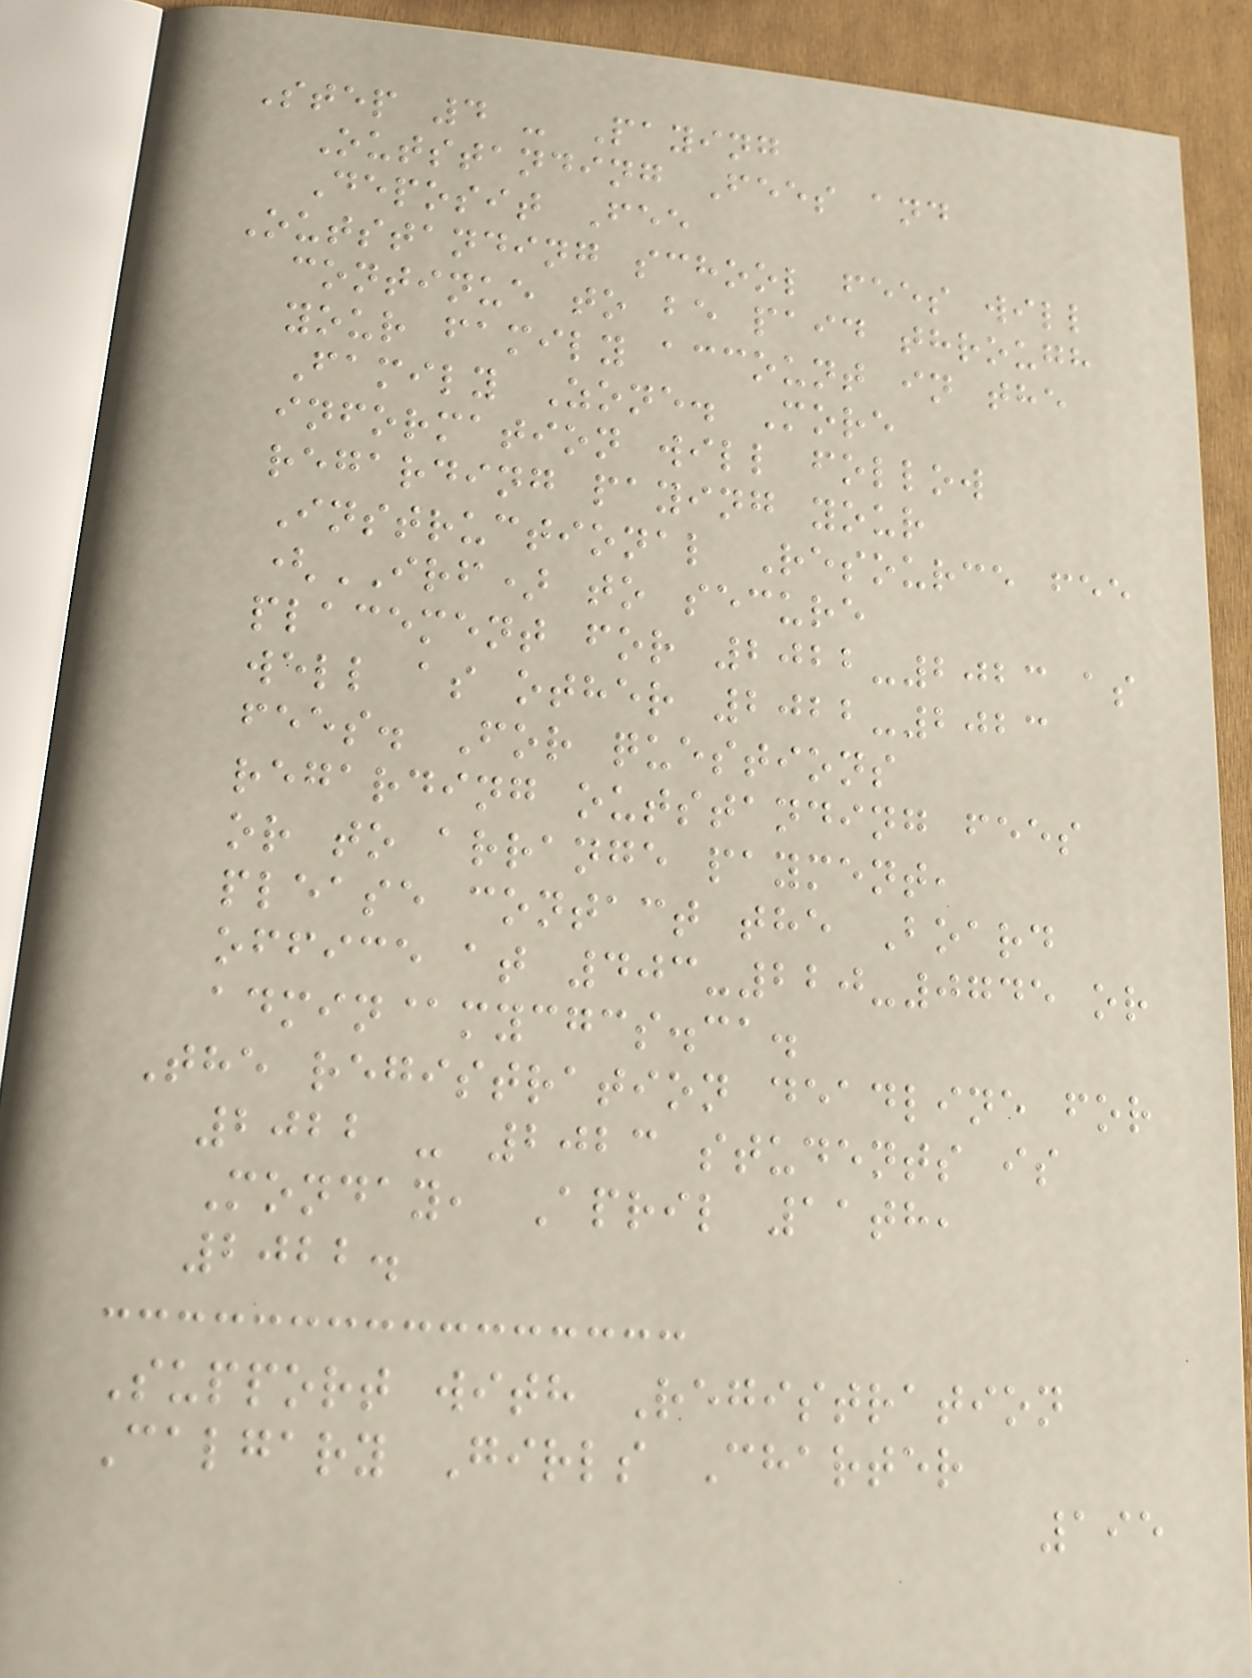Step 4 - Paying
Outstanding Fees and
Deposit Fee
Outstanding school fees will
continue to be paid through
your family account in the
Family Zone. More
information will follow
regarding paying your
Instructional Resource fee
(IRF) to secure
placement for 2022-2023 as
well as other 2022-2023
fees. For questions
regarding outstanding fees
or to arrange payment,
please contact the Board
office at 403-220-0745 or
admin@mycgcs.ca.
The registration deadline for
2022 - 2023 students is
Monday, April 11th,
2022.
Support with Registration
Calgary Girls Charter
195
